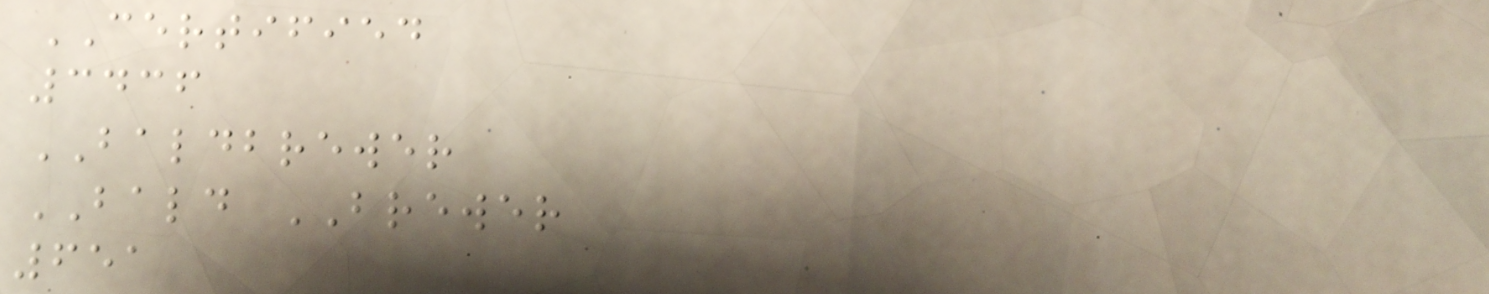CERTIFIED
3436
BALDBREWER
BALD BREWER
651
